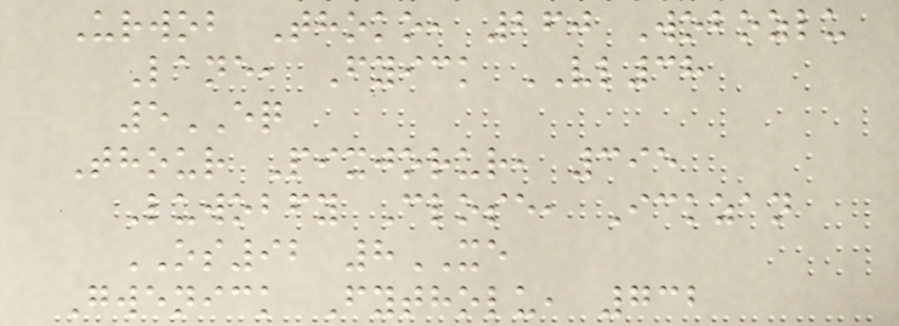Urwob Thoko, 260 Wobozlu
Lane, Fyick VL38
5EQ
Thour Pixjorur, 395
Luwobfy Close, Ickzan
OS92 8XE
Gwenick Fytholu, 732
